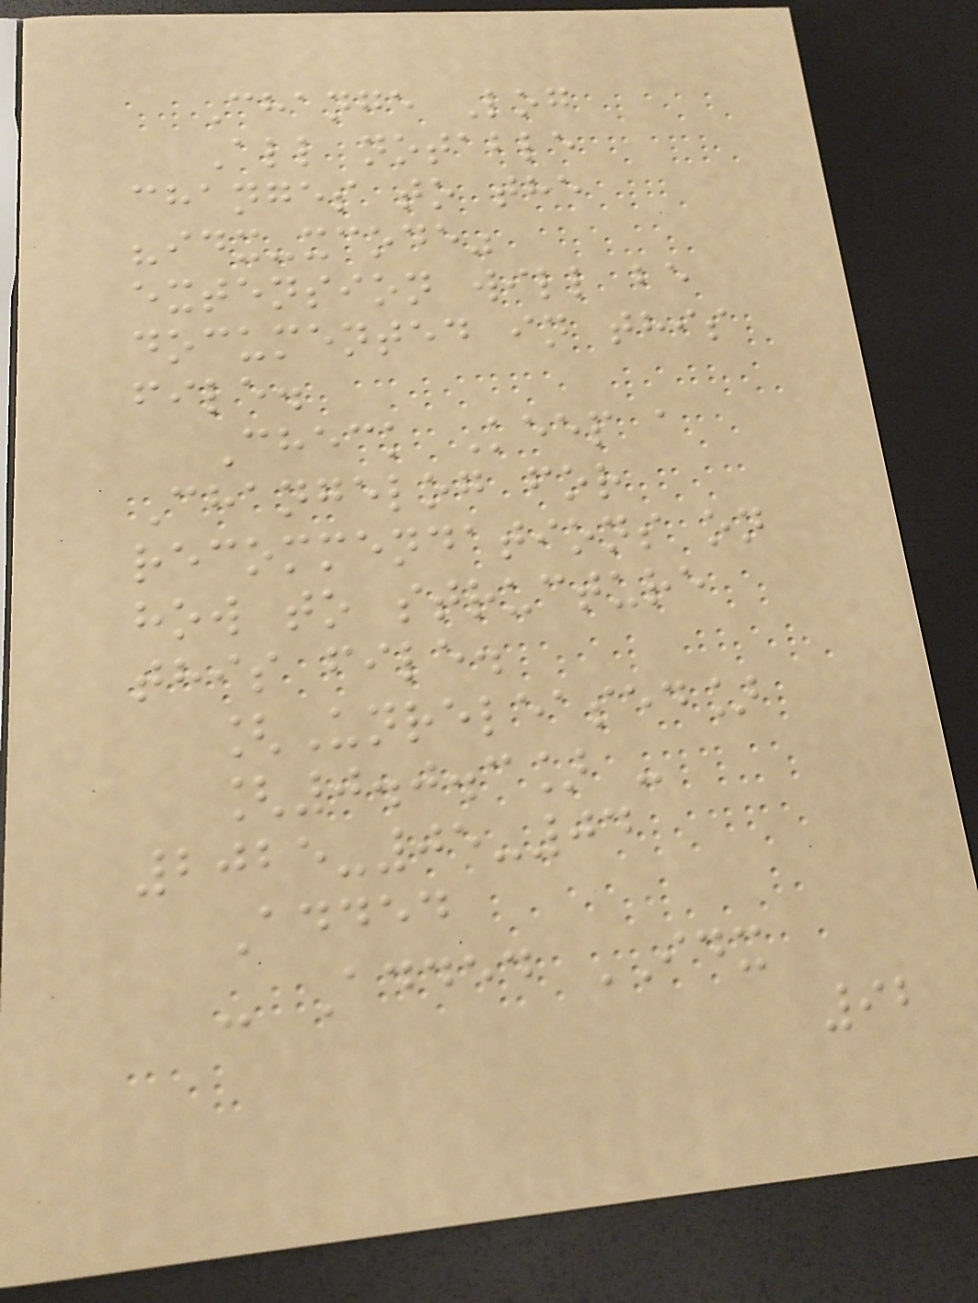Change Log
All notable
changes to the
"idx-xcode"
extension will be
documented in this
file.
Check Keep a
Changelog for
recommendations on
how to structure
this file.
[Unreleased]
[0.0.3] -
2025-05-04
Added
- Added IDX
92
